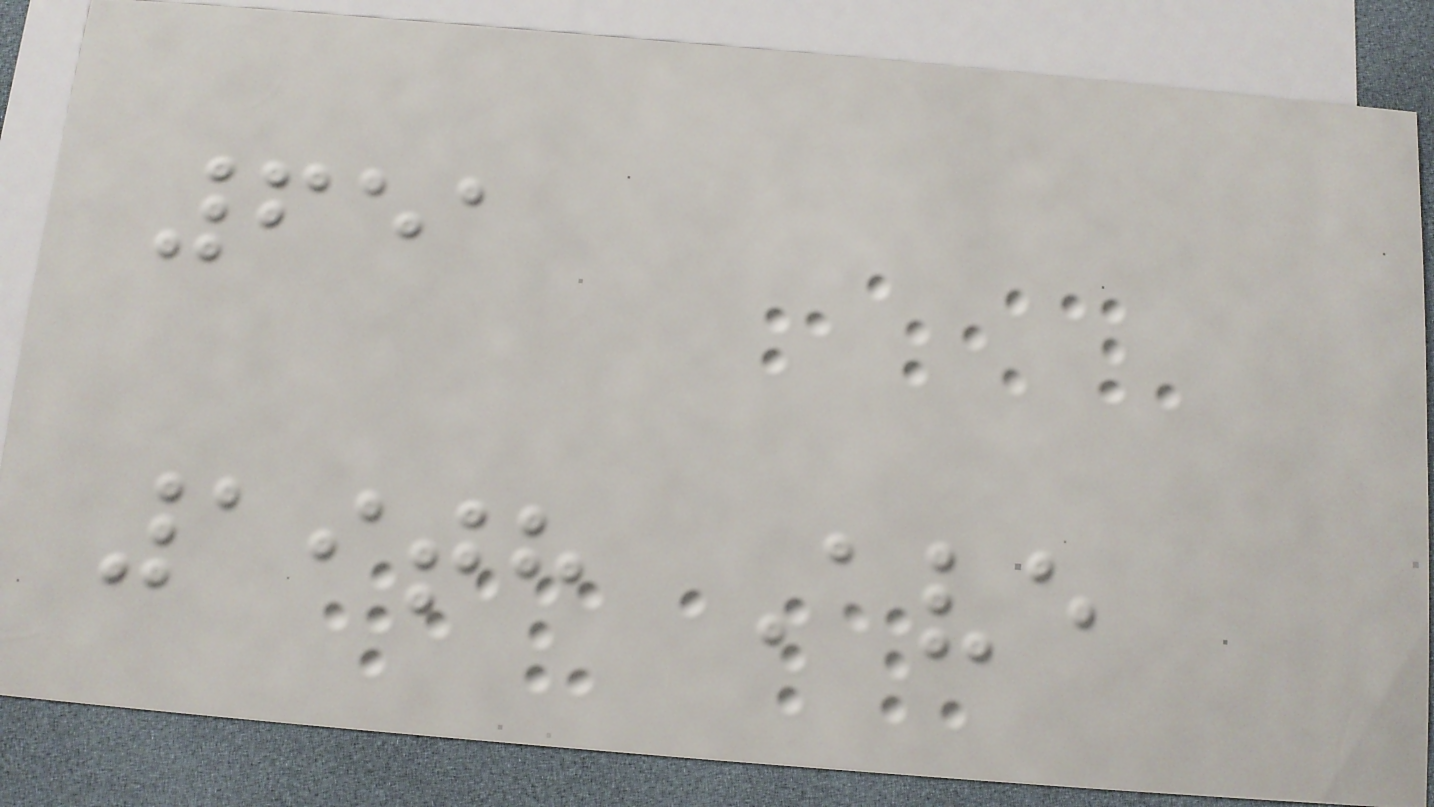651
19th Ave
